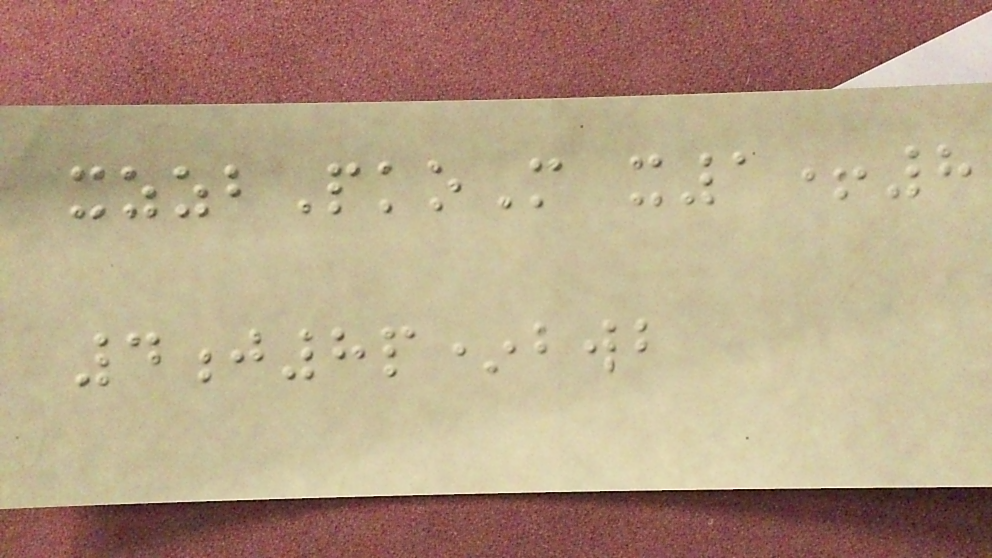xzzbPkoM x1+8
4j8p*bwb
